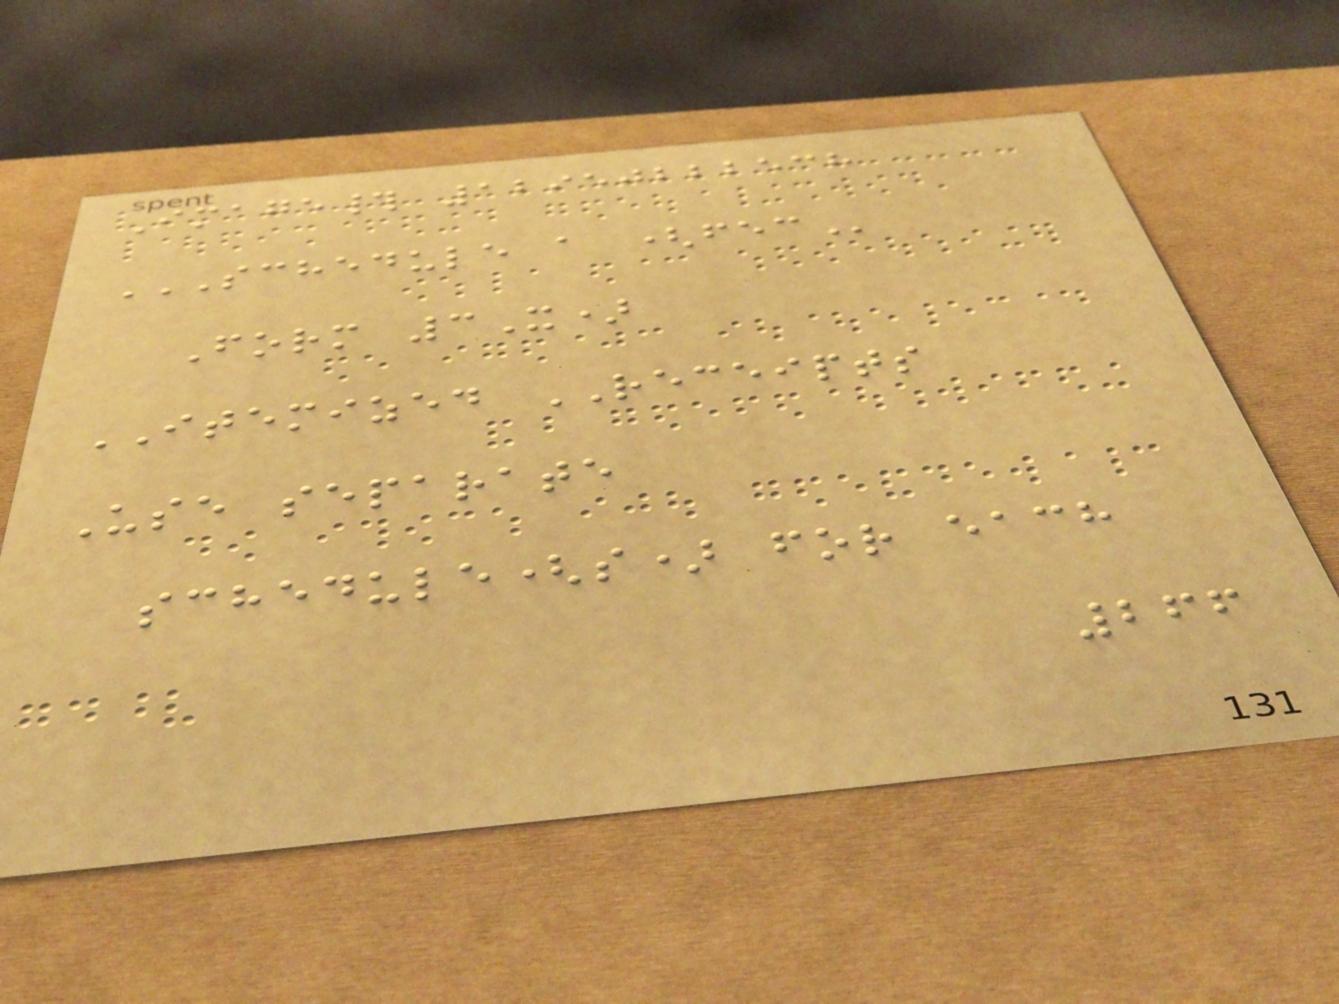Image# 12950222538
SCHEDULE A (FEC
Form 3X)
ITEMIZED RECEIPTS
Use separate
schedule(s) for each
266
